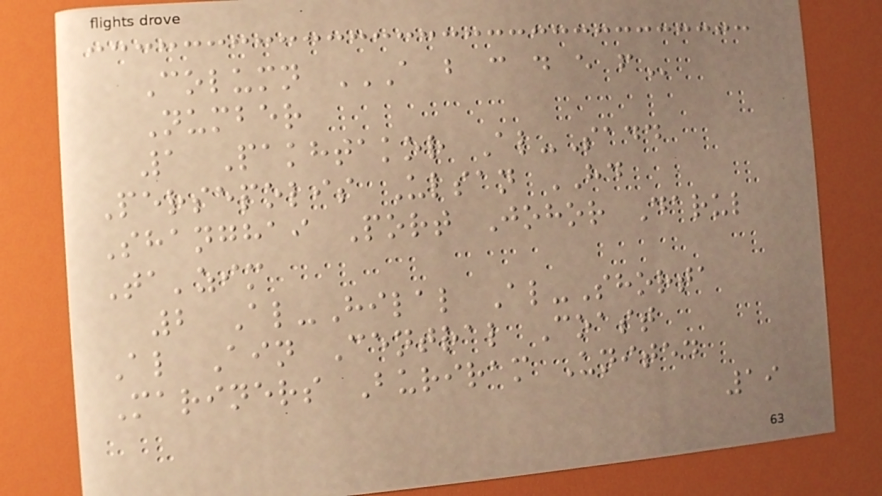Column A B C D E F
Number
1 Pakhtakor Al-Sadd
Persepolis Ulsan HD
Shanghai Port Johor Darul
Ta'zim
2 Al-Hilal Al-Shorta
Al Ain Central Coast
Mariners Buriram United
19
